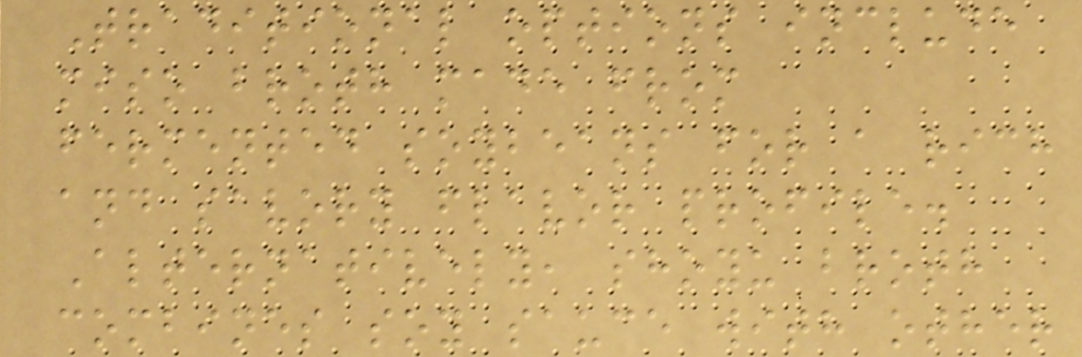Traditional options include
miso broth made from
fermented soybeans for a rich
and savory flavor profile.
Alternatively, shoyu broth
combines soy sauce with other
